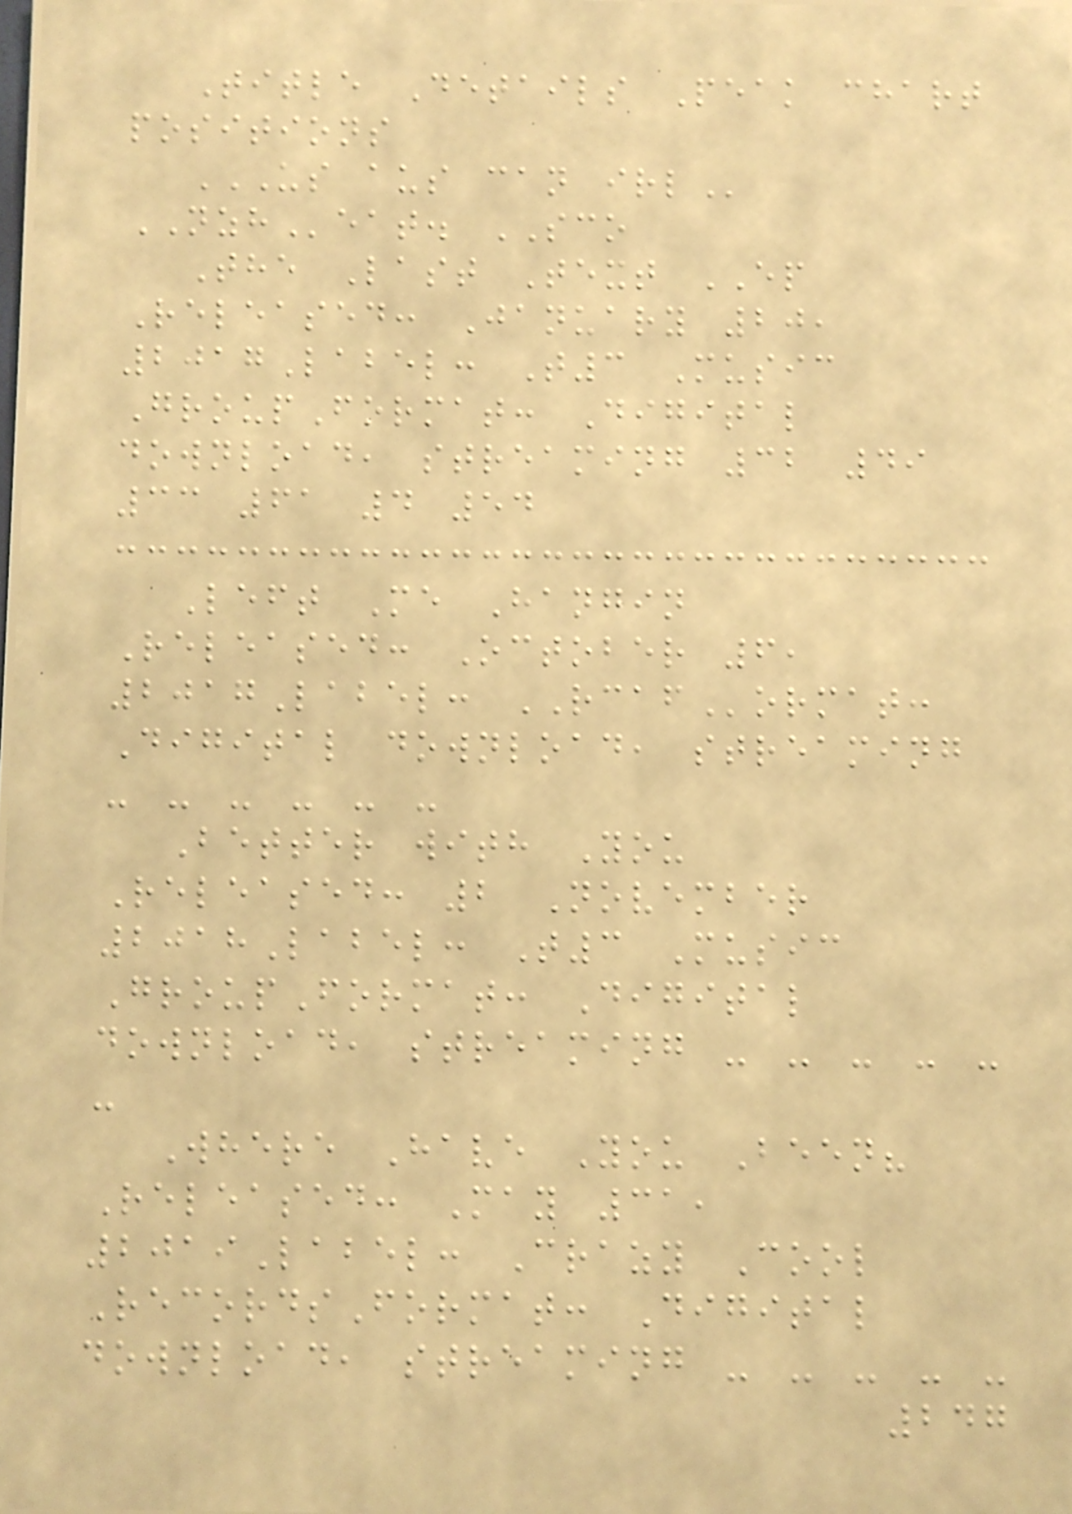Title Details Peak chart
positions
US AUS CAN IRL
NZHeat. SCO
The Last Text EP
Released: January 20,
2017Label: T3 Music
GroupFormat: Digital
download, streaming 32 49
33 61 4 54
Left Me Hangin
Released: October 6,
2017Label: RCAFormat:
Digital download, streaming
- - - - - -
Better with You
Released: 2 November
2018Label: T3 Music
GroupFormat: Digital
download, streaming - - - - -
-
Where Have You Been?
Released: May 31,
2019Label: Crazy Cool
RecordsFormat: Digital
download, streaming - - - - -
247
